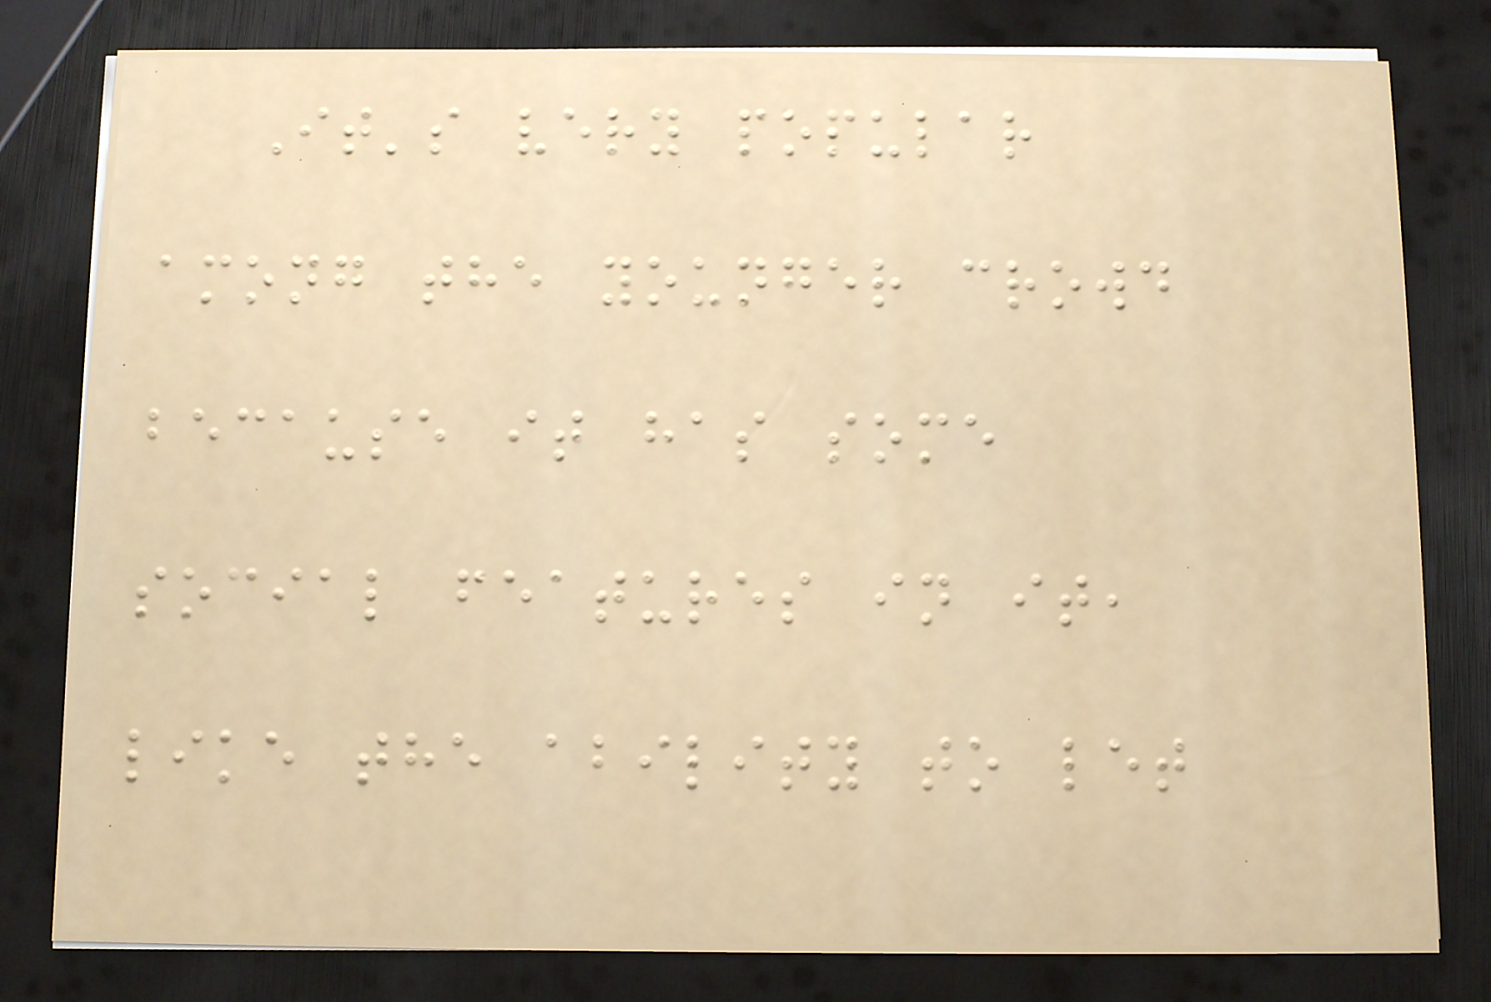It's very popular
among the younger crowd
because it has some
social features in it,
like the ability to let
